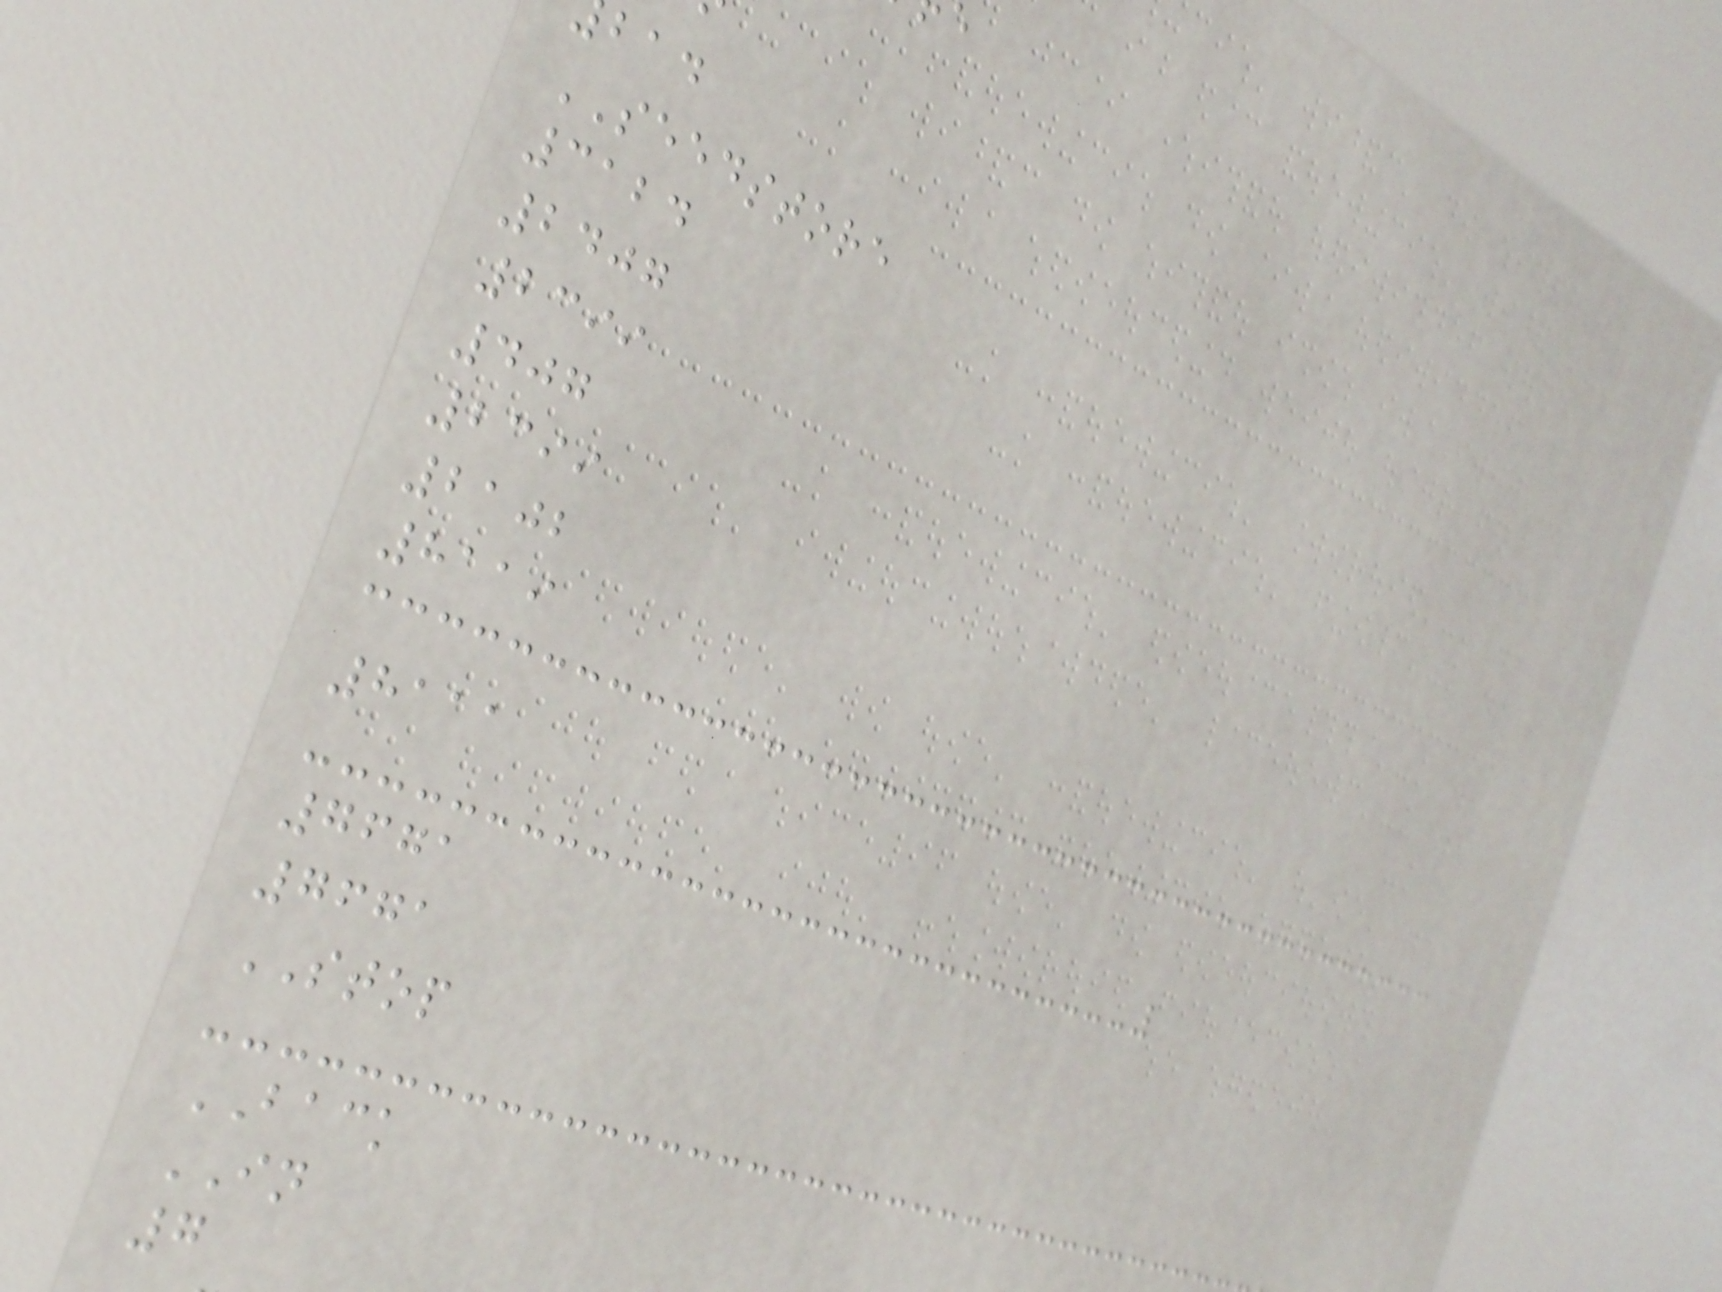SEEDSTORE
3124
2407
2399
407
2399
2102
8119
8111
7671
7671
STOP
BACK
IN
7
